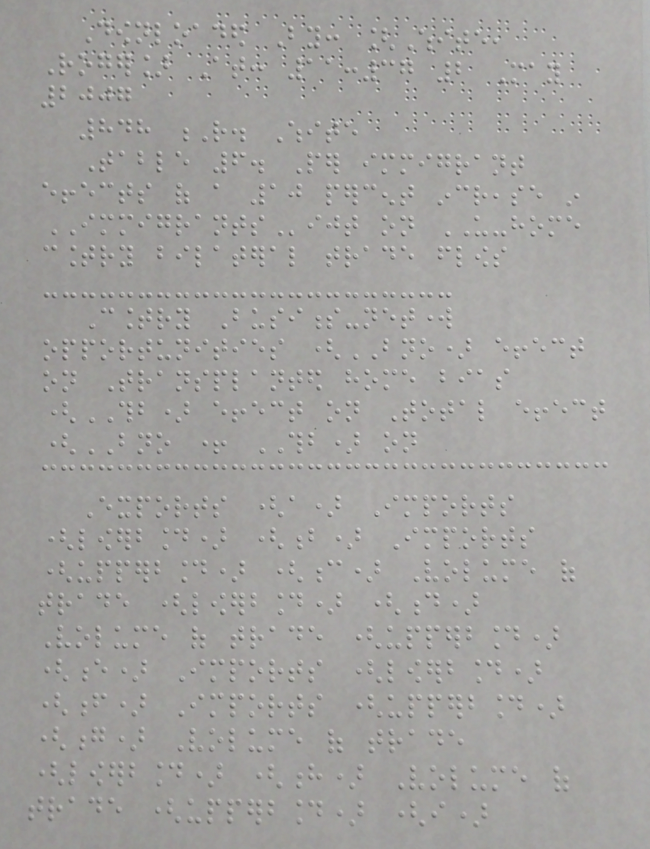Downloaded By: [White,
Roger] At: 11:37 2 May
2007
848 R. White
Table 6. Per immigrant
effects of a 10 percent increase in
IMMIGRANTSijt on US-home
country bilateral trade flows
Country Business-network
opportunities (BNO) effect
on Transplanted home bias
(THB) effect on Total effect
(BNO + THB) on
Exports (a) Imports
(lowerbound) (b) Imports
(upperbound) (c) Volume of
trade (lowerbound) (d)
Volume of trade (upperbound)
(e) Imports (lowerbound)
(f) Imports (upperbound)
(g) Volume of trade
(lowerbound) (h) Volume of
trade (upperbound) (i)
